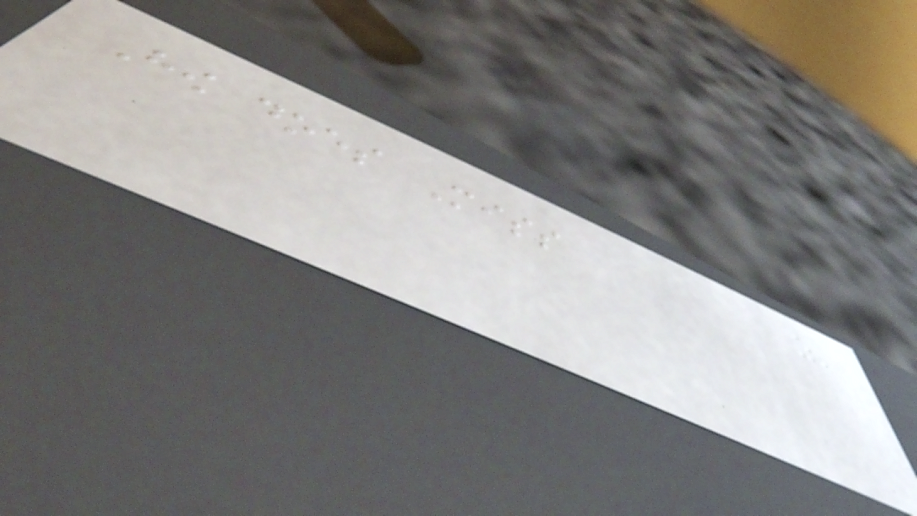How does Miss
